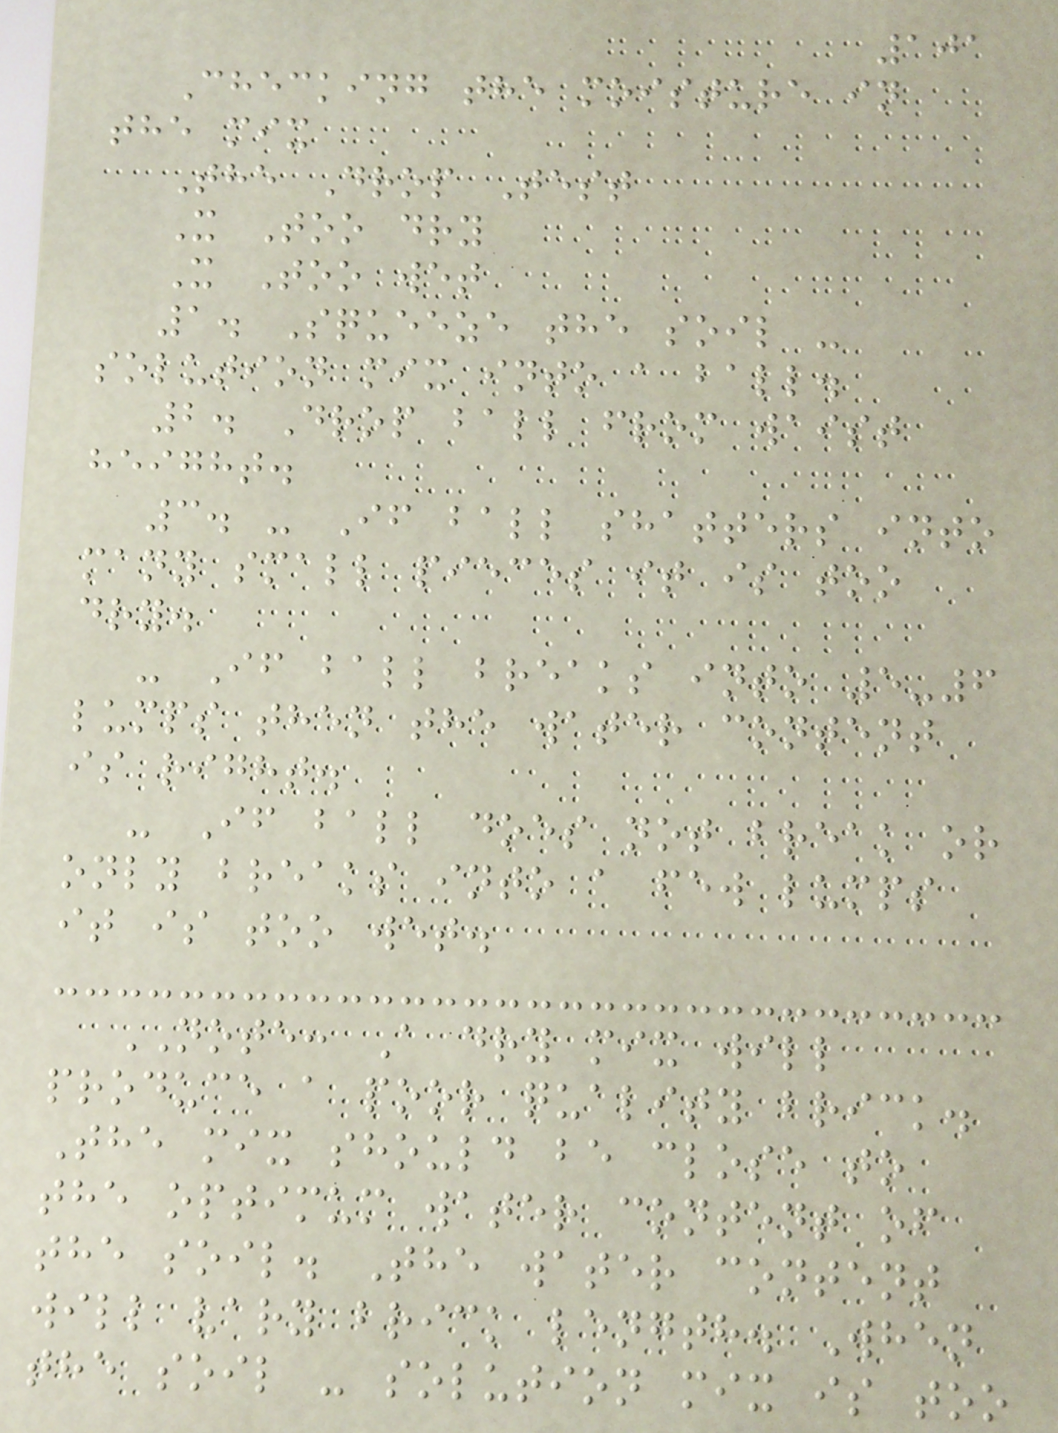101
Checking the moisture in
the mix
The Drop Test
X Too dry
X Too wet
1. Squeeze the soil -
solution mix into a ball.
2. Drop ball from waist
height.
3. - If ball shatters into
many small pieces it is too
dry.
- If ball breaks into 5-6
lumps then the water content
is right.
- If ball does not break or
only breaks into a few lumps
it is too wet.
NOTE: A dry mix will
produce a poor quality brick.
The mix should be close to
the optimum water content of
the soil. The water content
will vary brick length. When
the soil - solution mix is too
